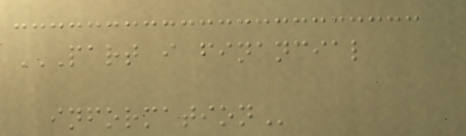PART I FINANCIAL
INFORMATION
